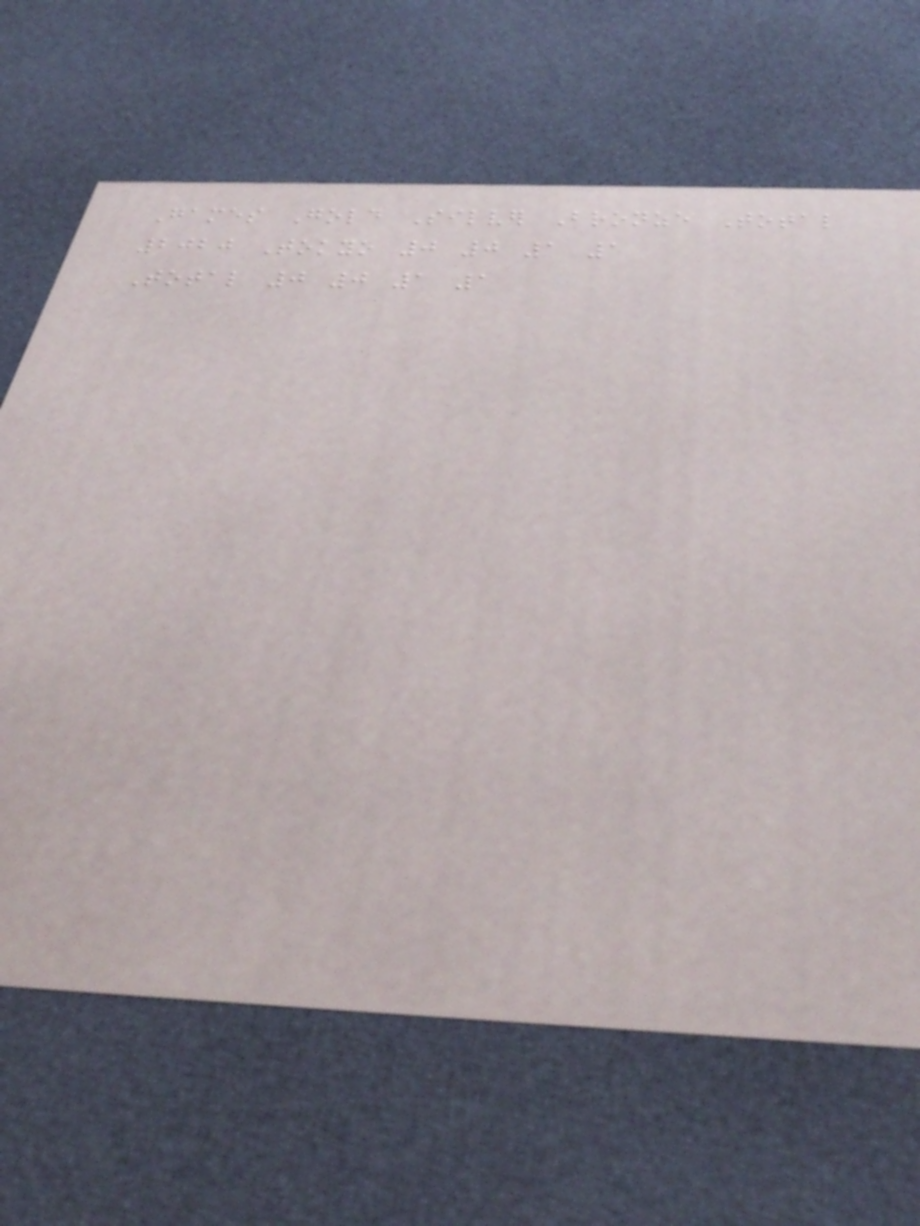Games Gold Silver Bronze Total
2020 Tokyo 0 0 1 1
Total 0 0 1 1
